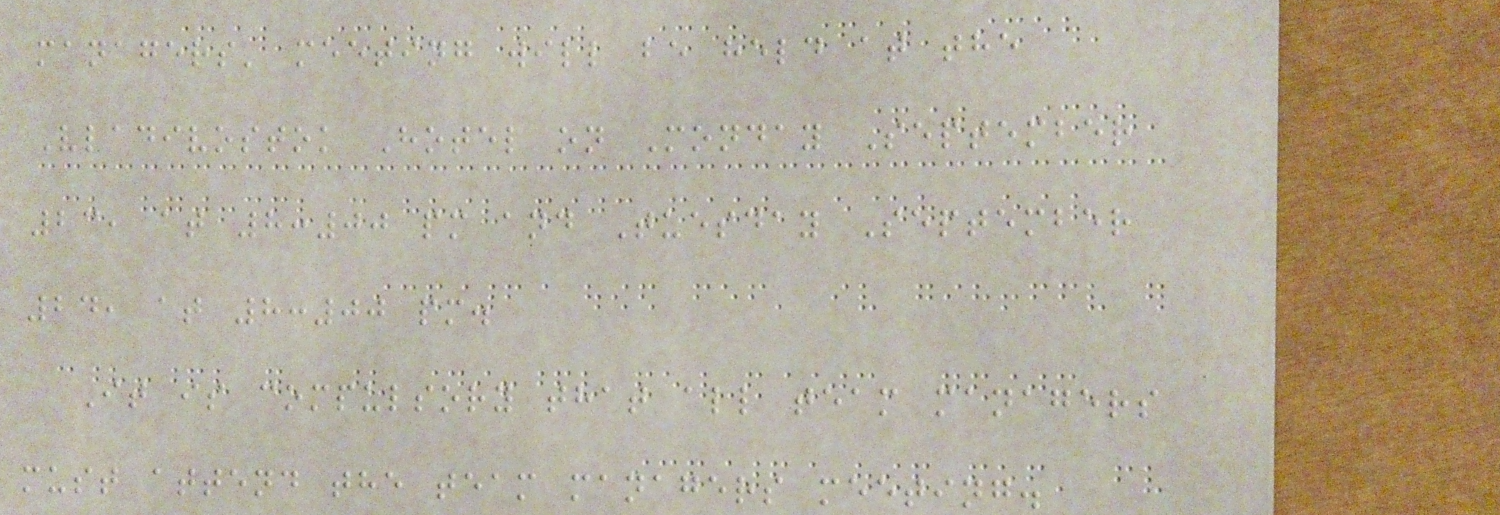managers' meeting will be held at the
Vladivostok Hotel on Monday September
23, at 8:00 pm and Tuesday September
24, at 8:00 pm.
It is compulsory that all team managers
must attend the team managers meeting.
